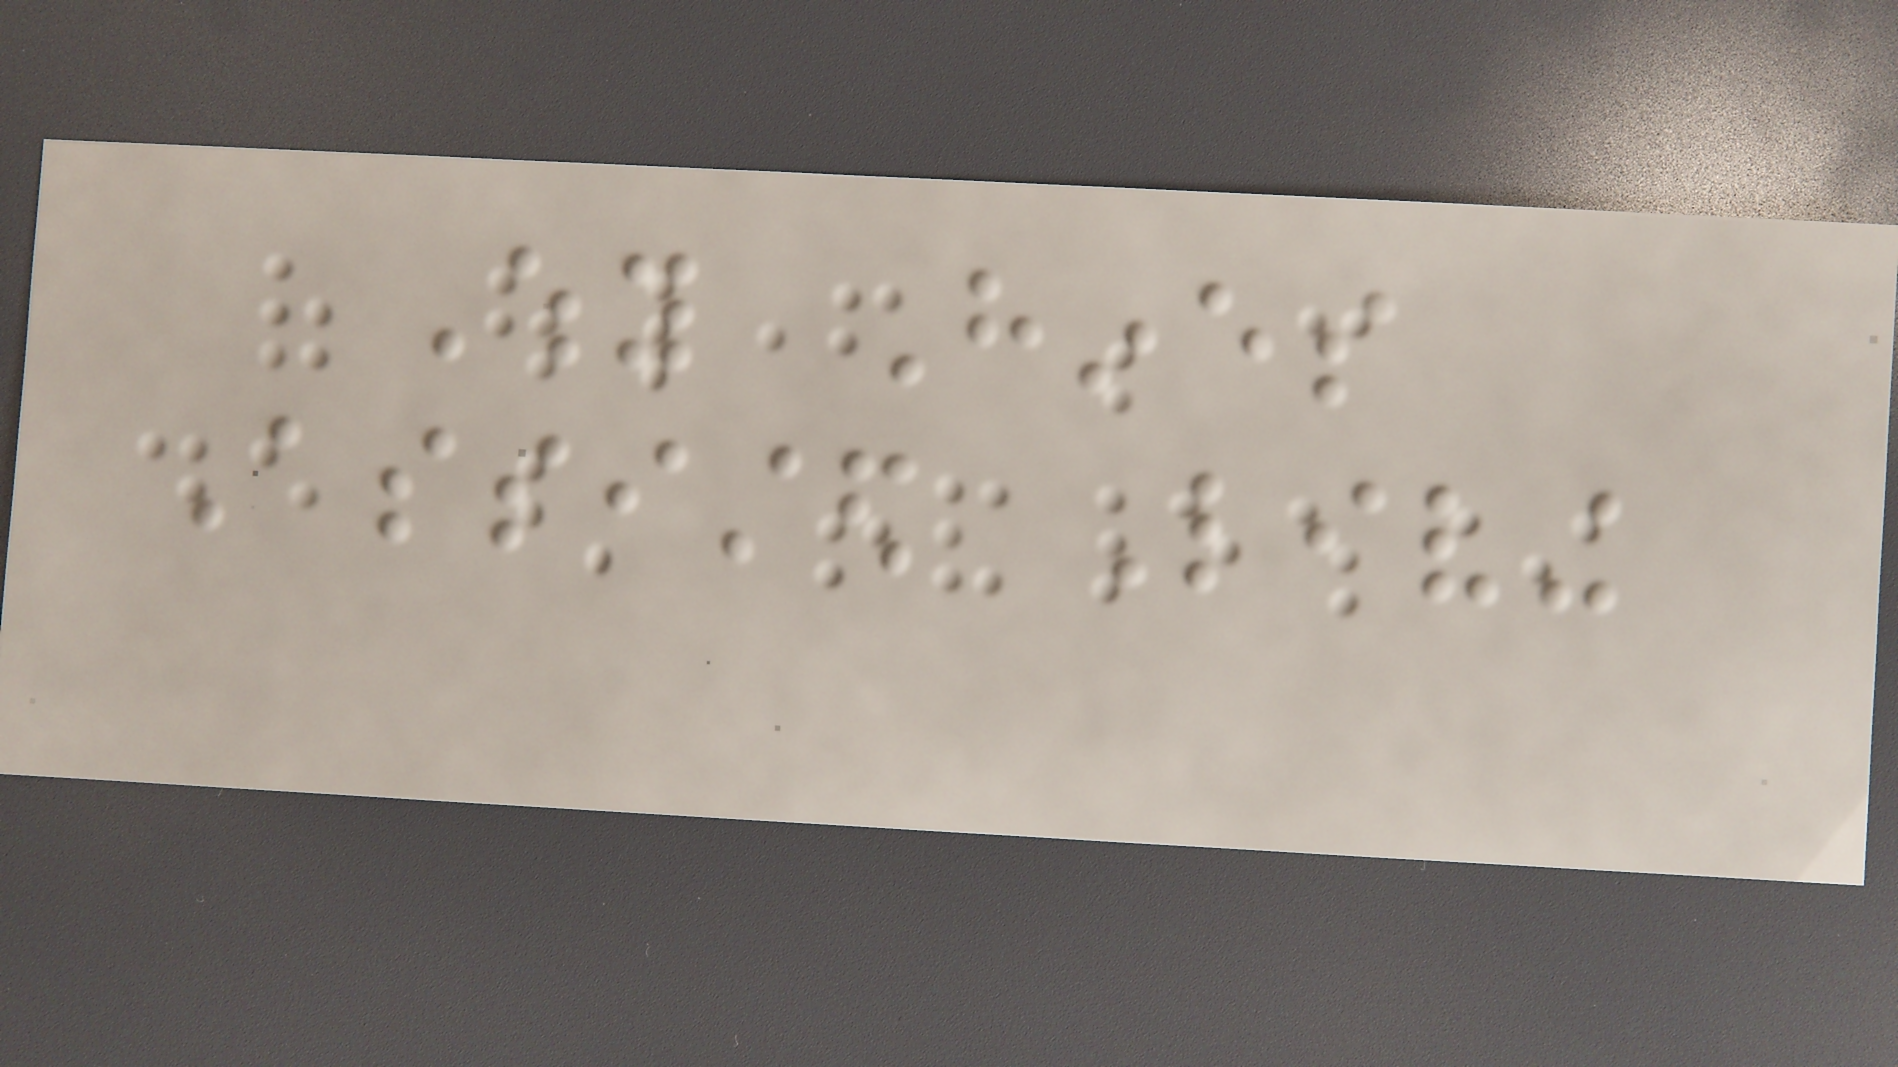Why Hines
Assisted Living
